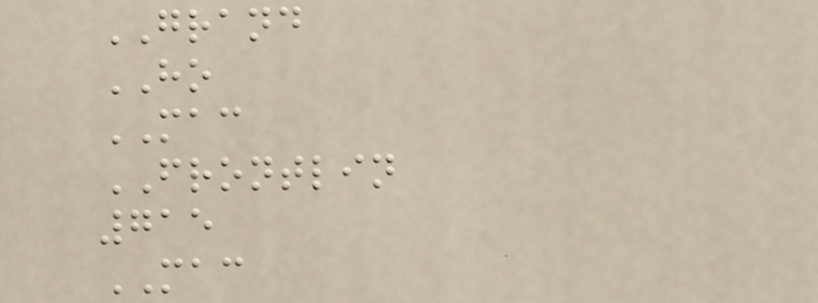GRAND
HO
MAC
FRONTLIN
715
MAC
